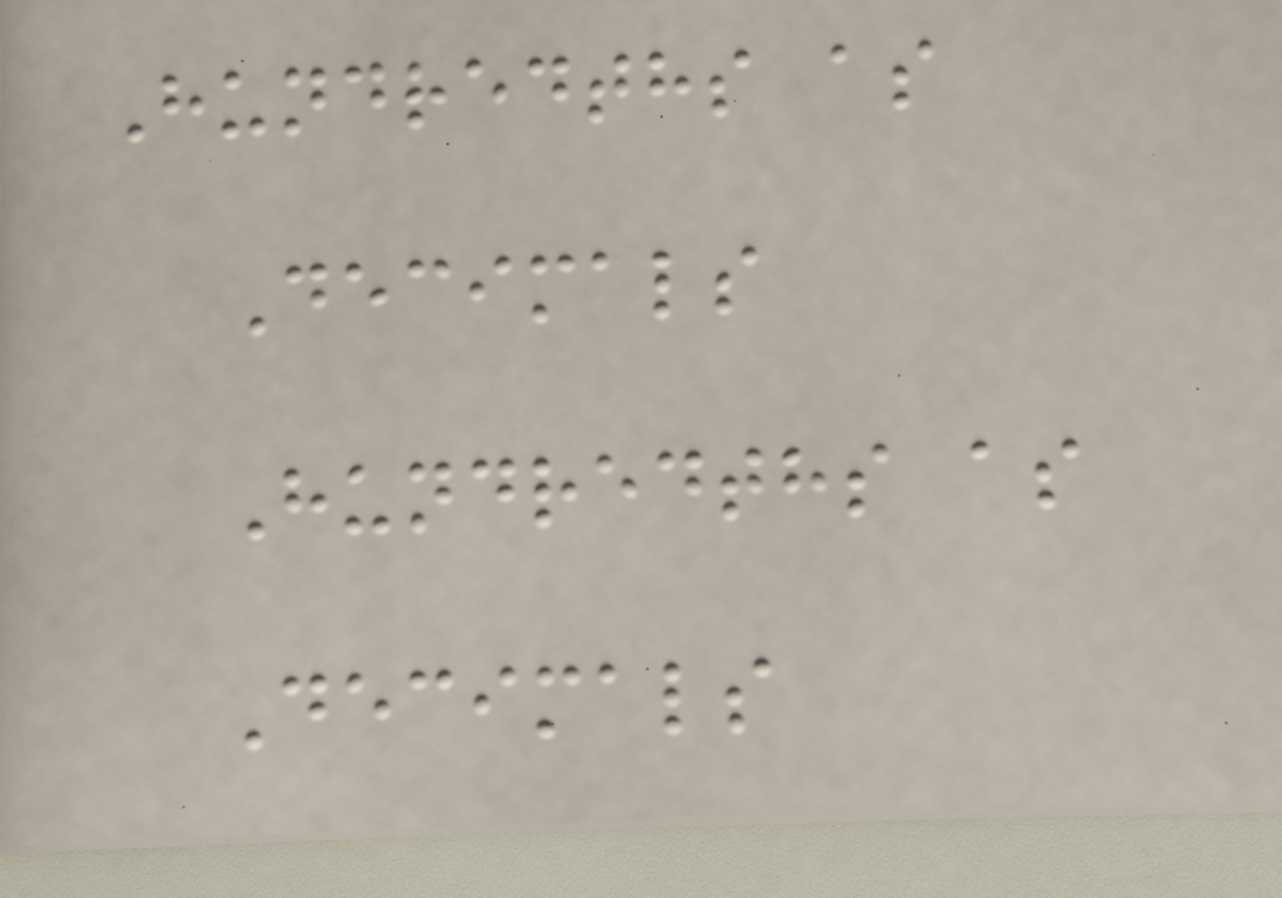Hundredths as
Decimals
Hundredths as
Decimals
